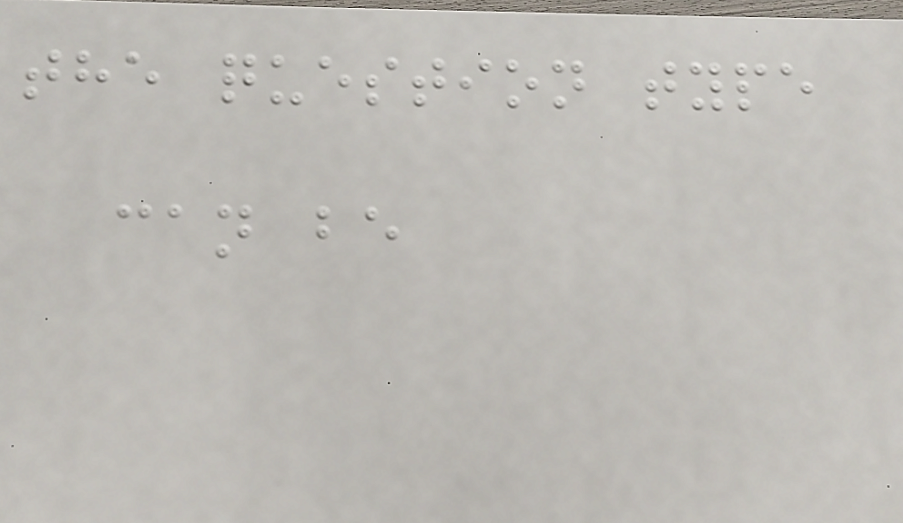the question type
can be
